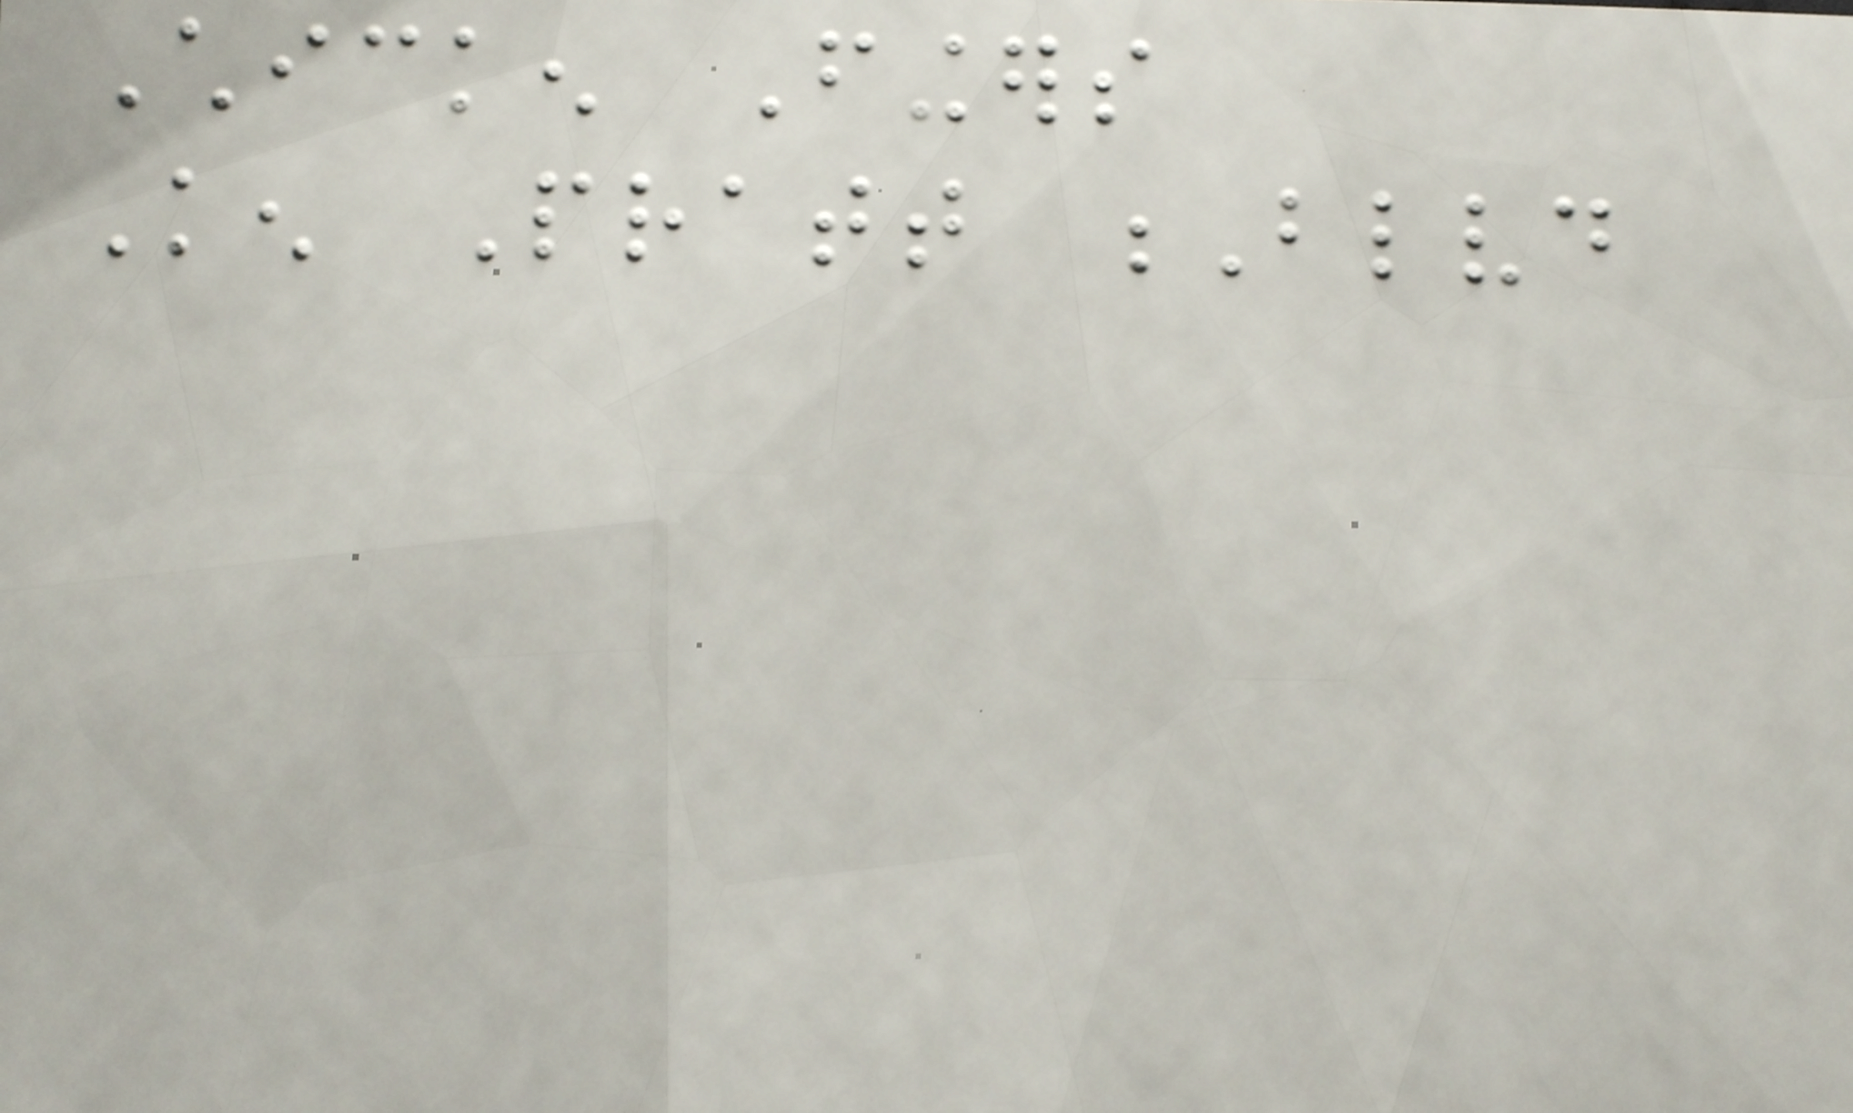Chicken Fingers
Ken Pratt Blvd
